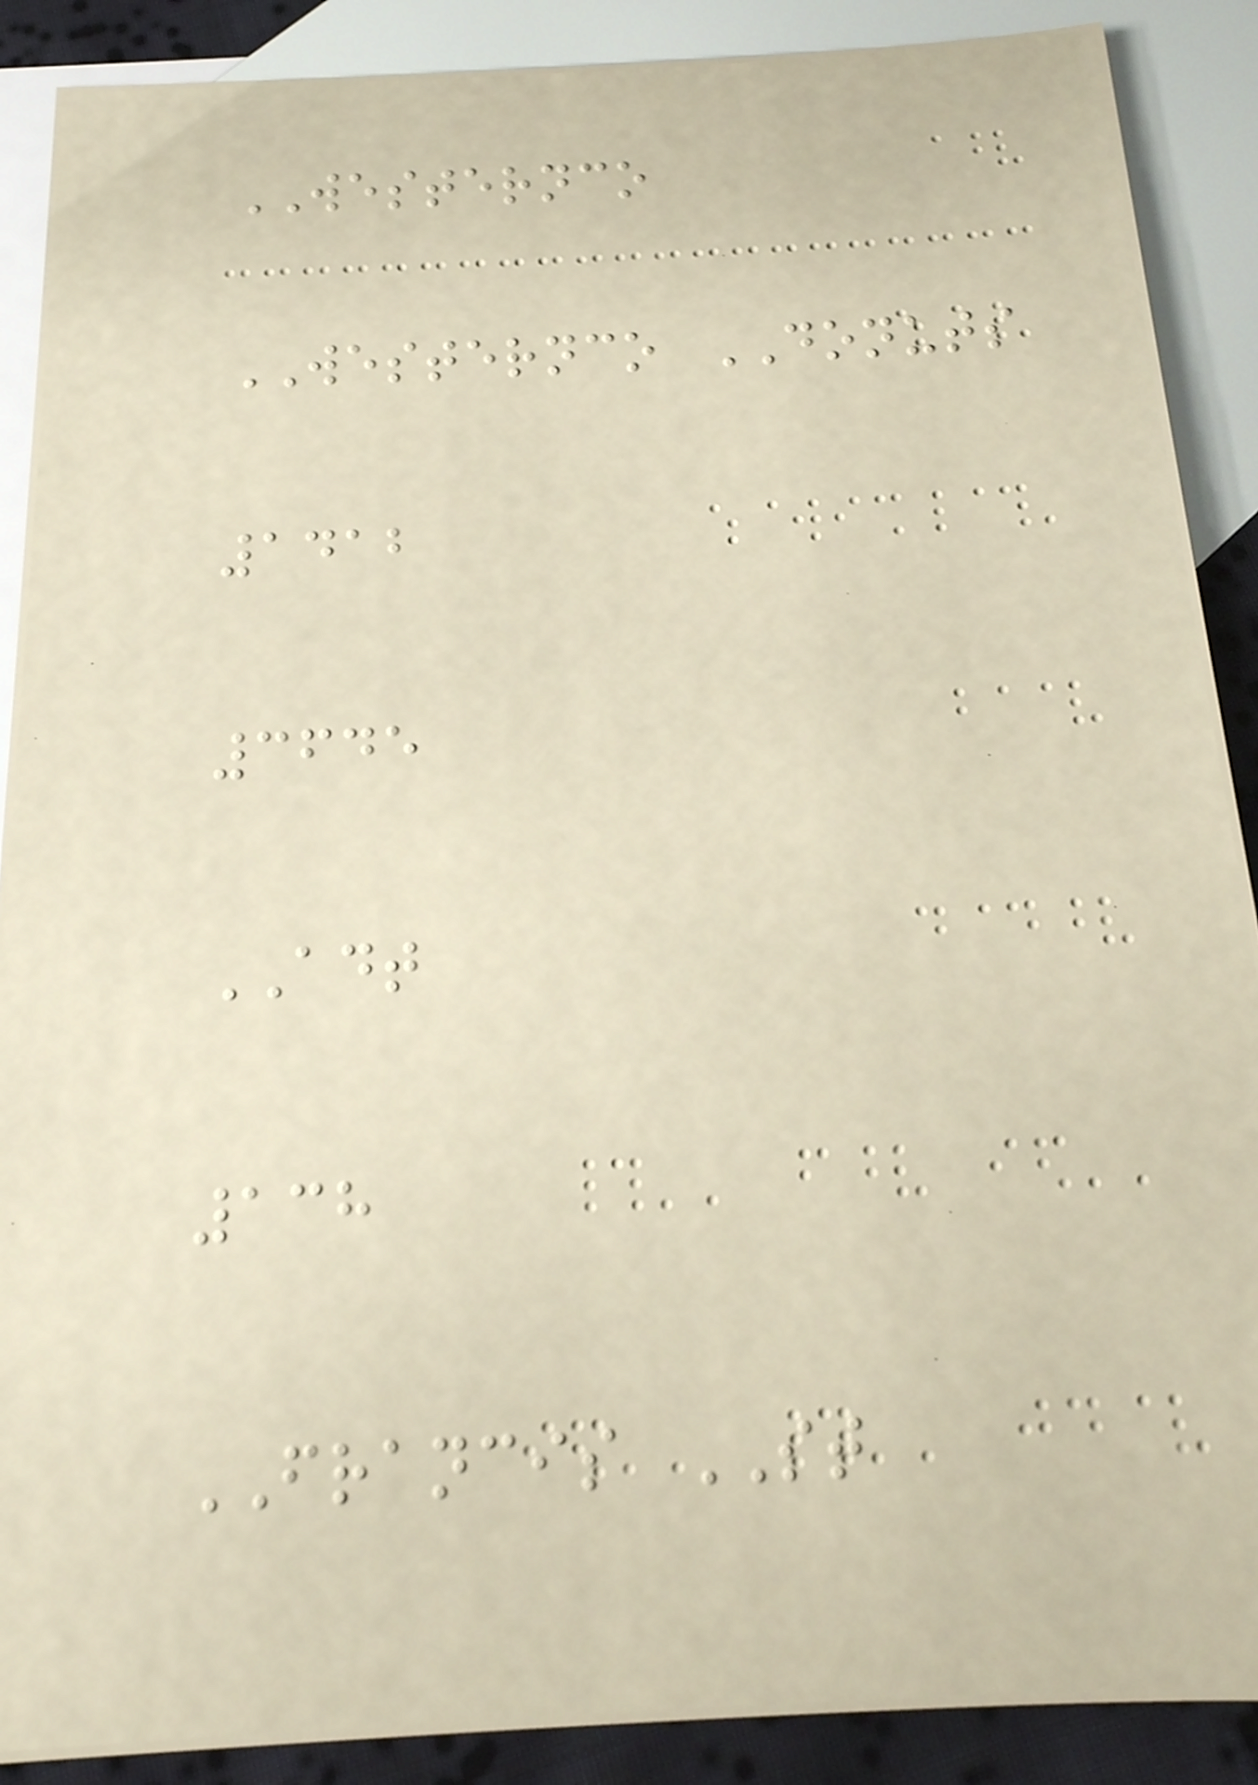WESTERNCO
WESTERNCO DONUTS
1412
3645
ADT
138
FRANCIS ST
